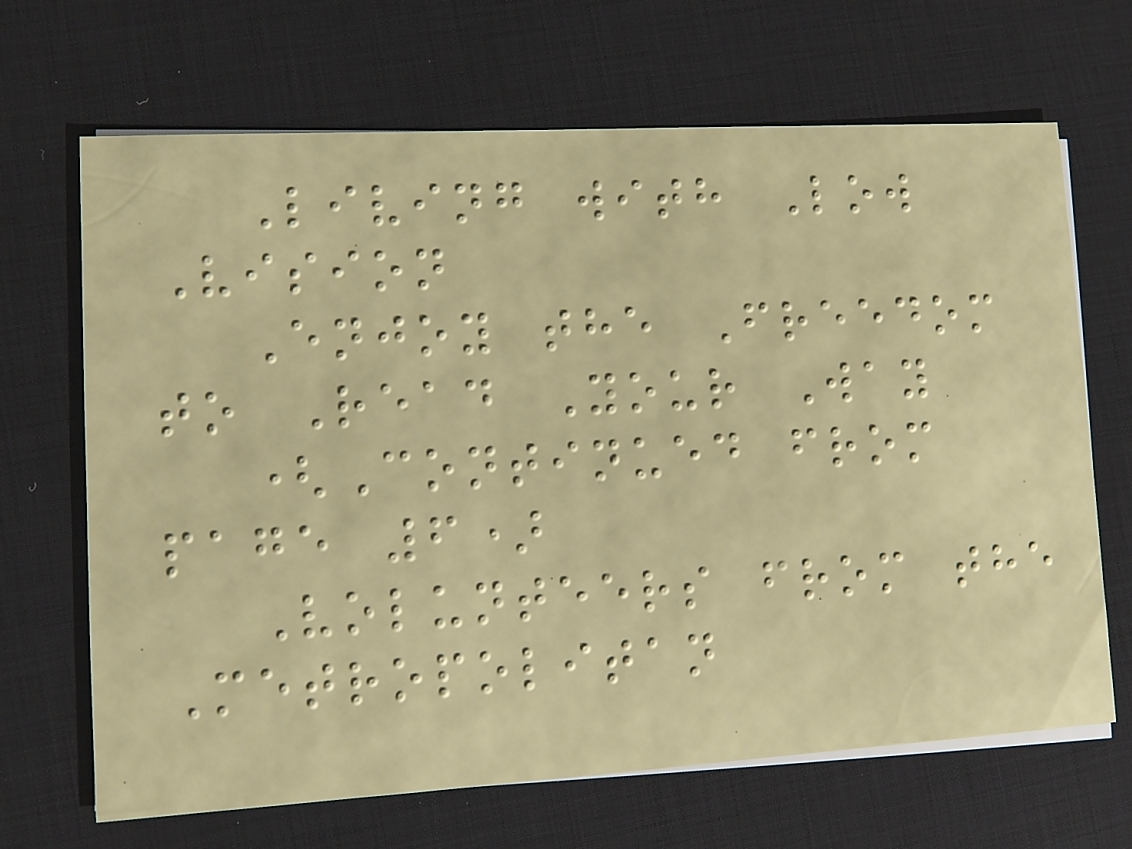Living with Low
Vision
Enjoy the Freedom
to Read Your Way
(Continued from
page 6)
Volunteers from the
Metropolitan
